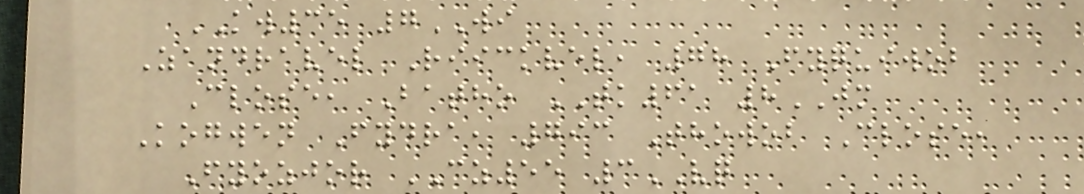KW35 7WI
Zandravel Riickvel, 78 Fyquiwob
Close, Batho TK61 8JM
Kogwen Fydra, 793 Thowob Close,
Fyozjor CZ55 3VQ
